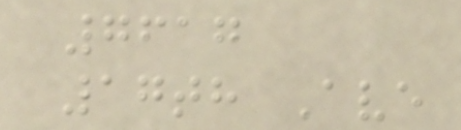7617
17th Ave
